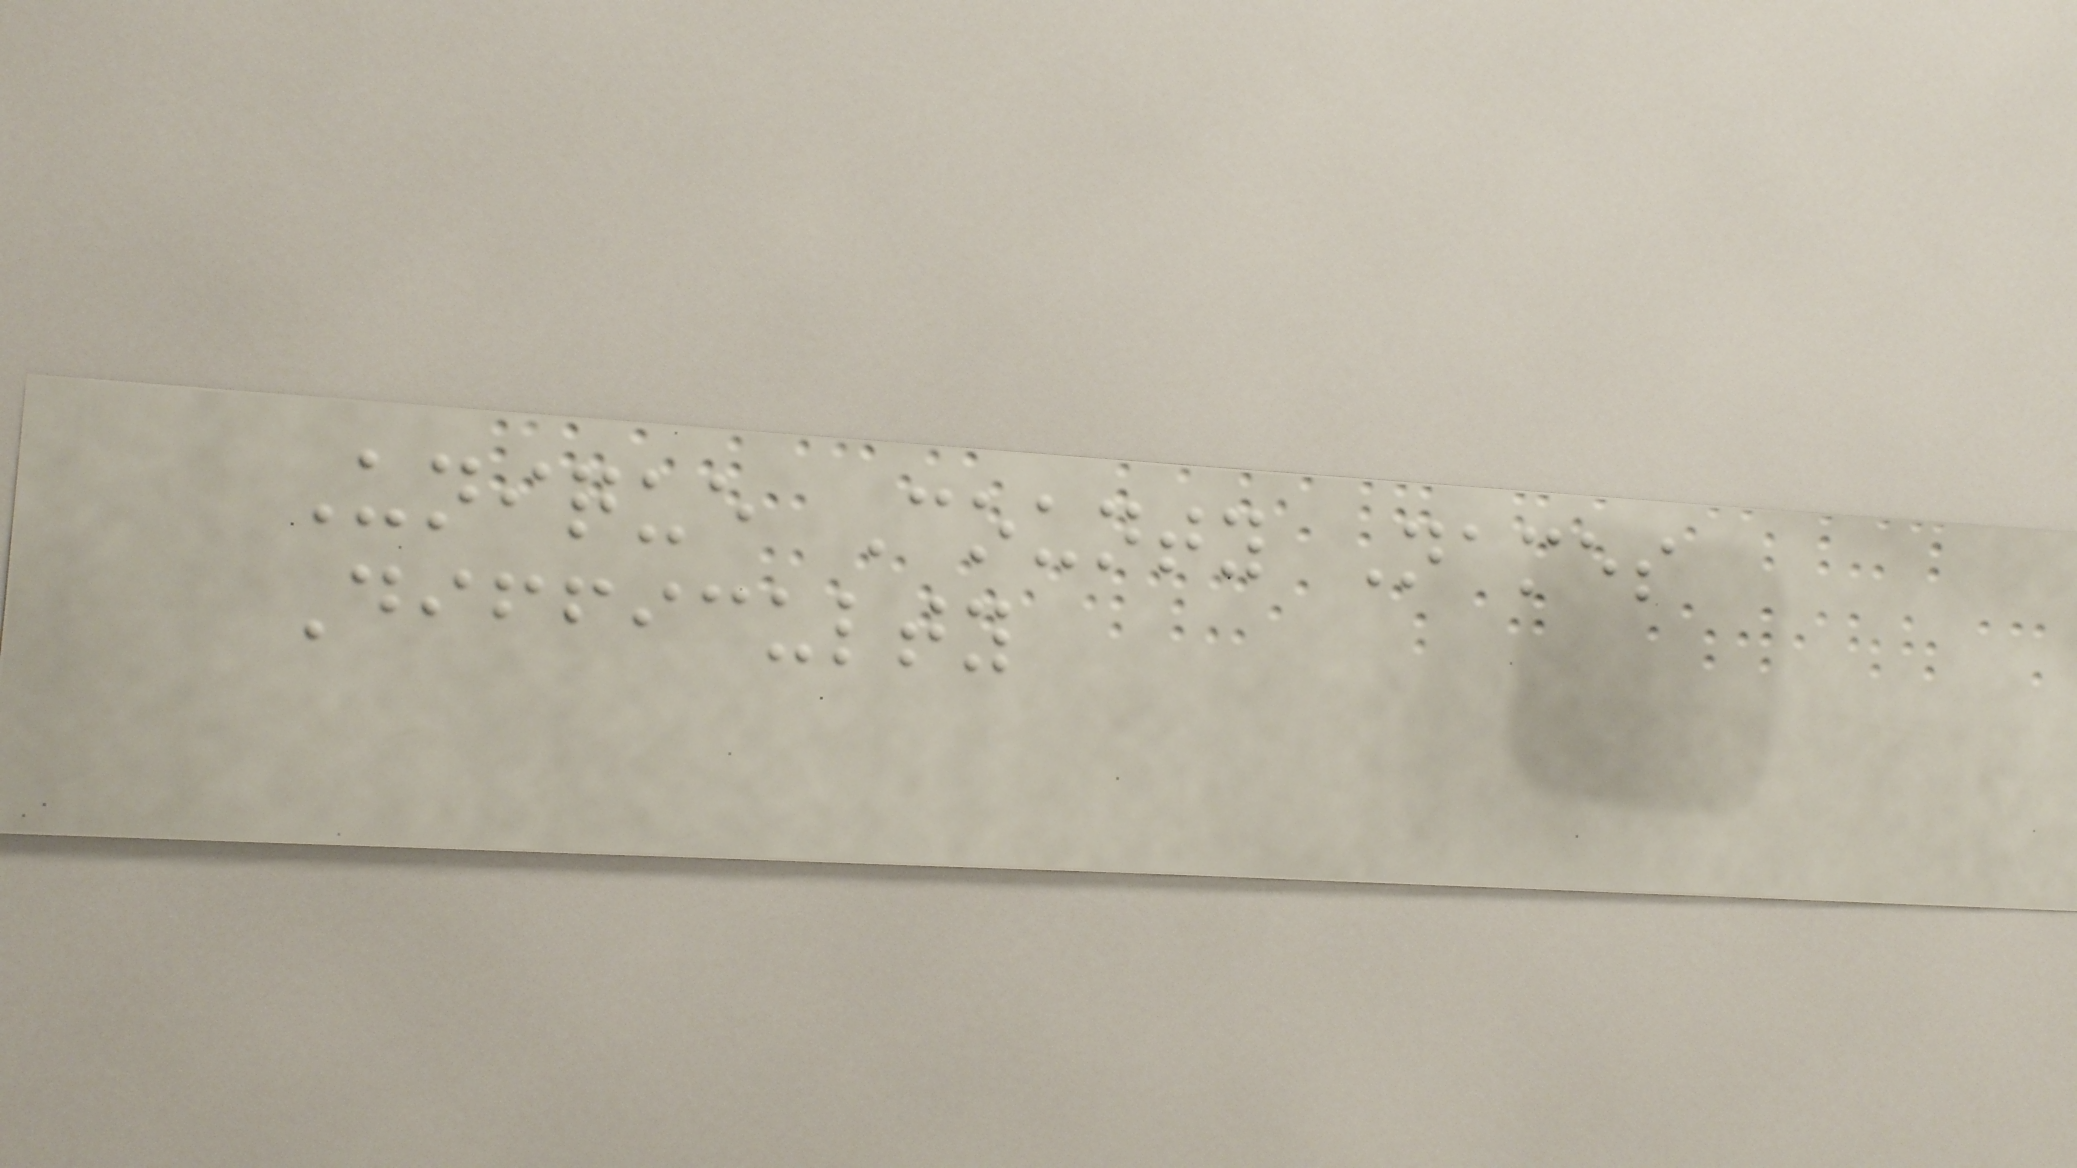Unique County Names
Difficulty
